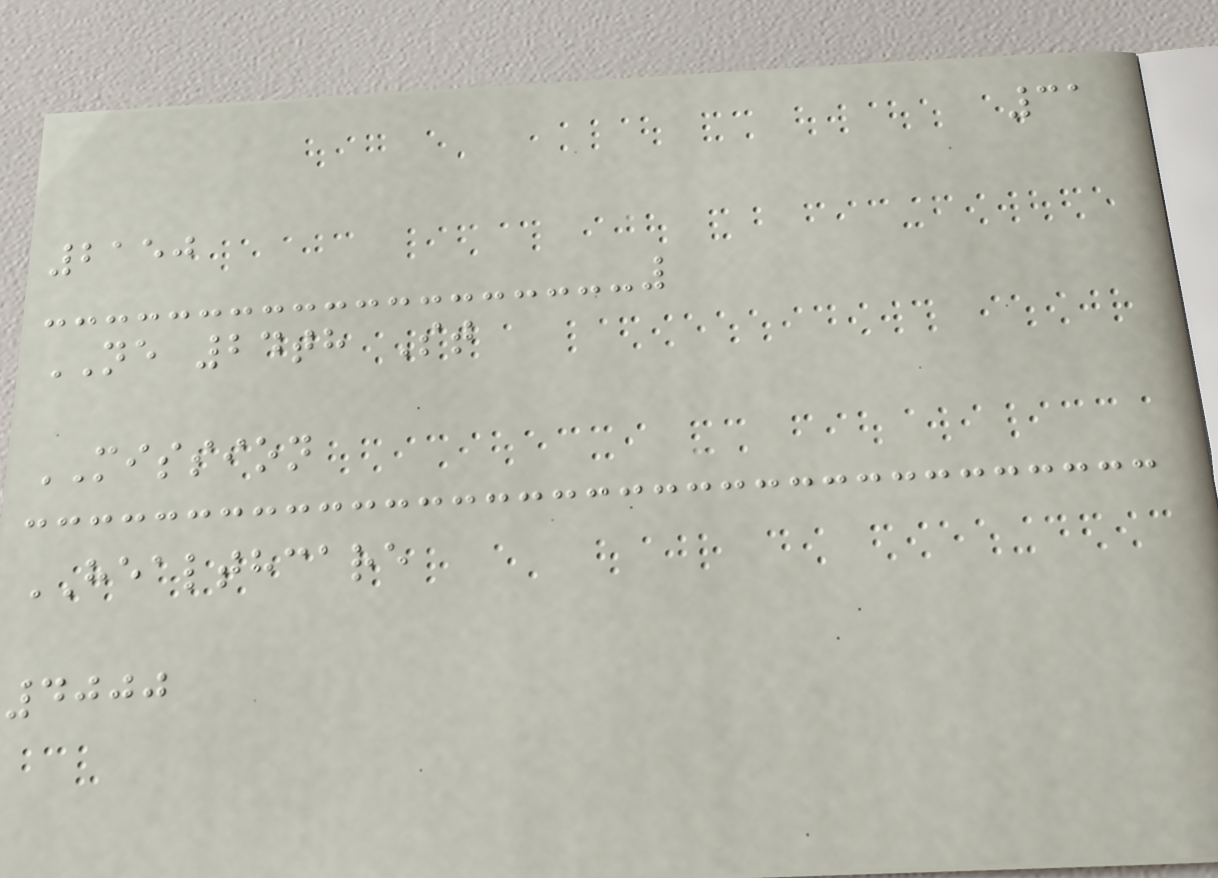31
2150
NE 24th St
MISSION
HEALTHCARE
4000
